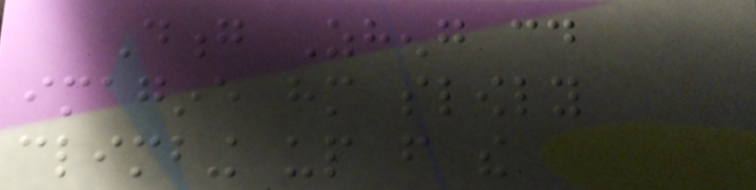Dong Zheng could
imagine him slowly
climbing up from the
